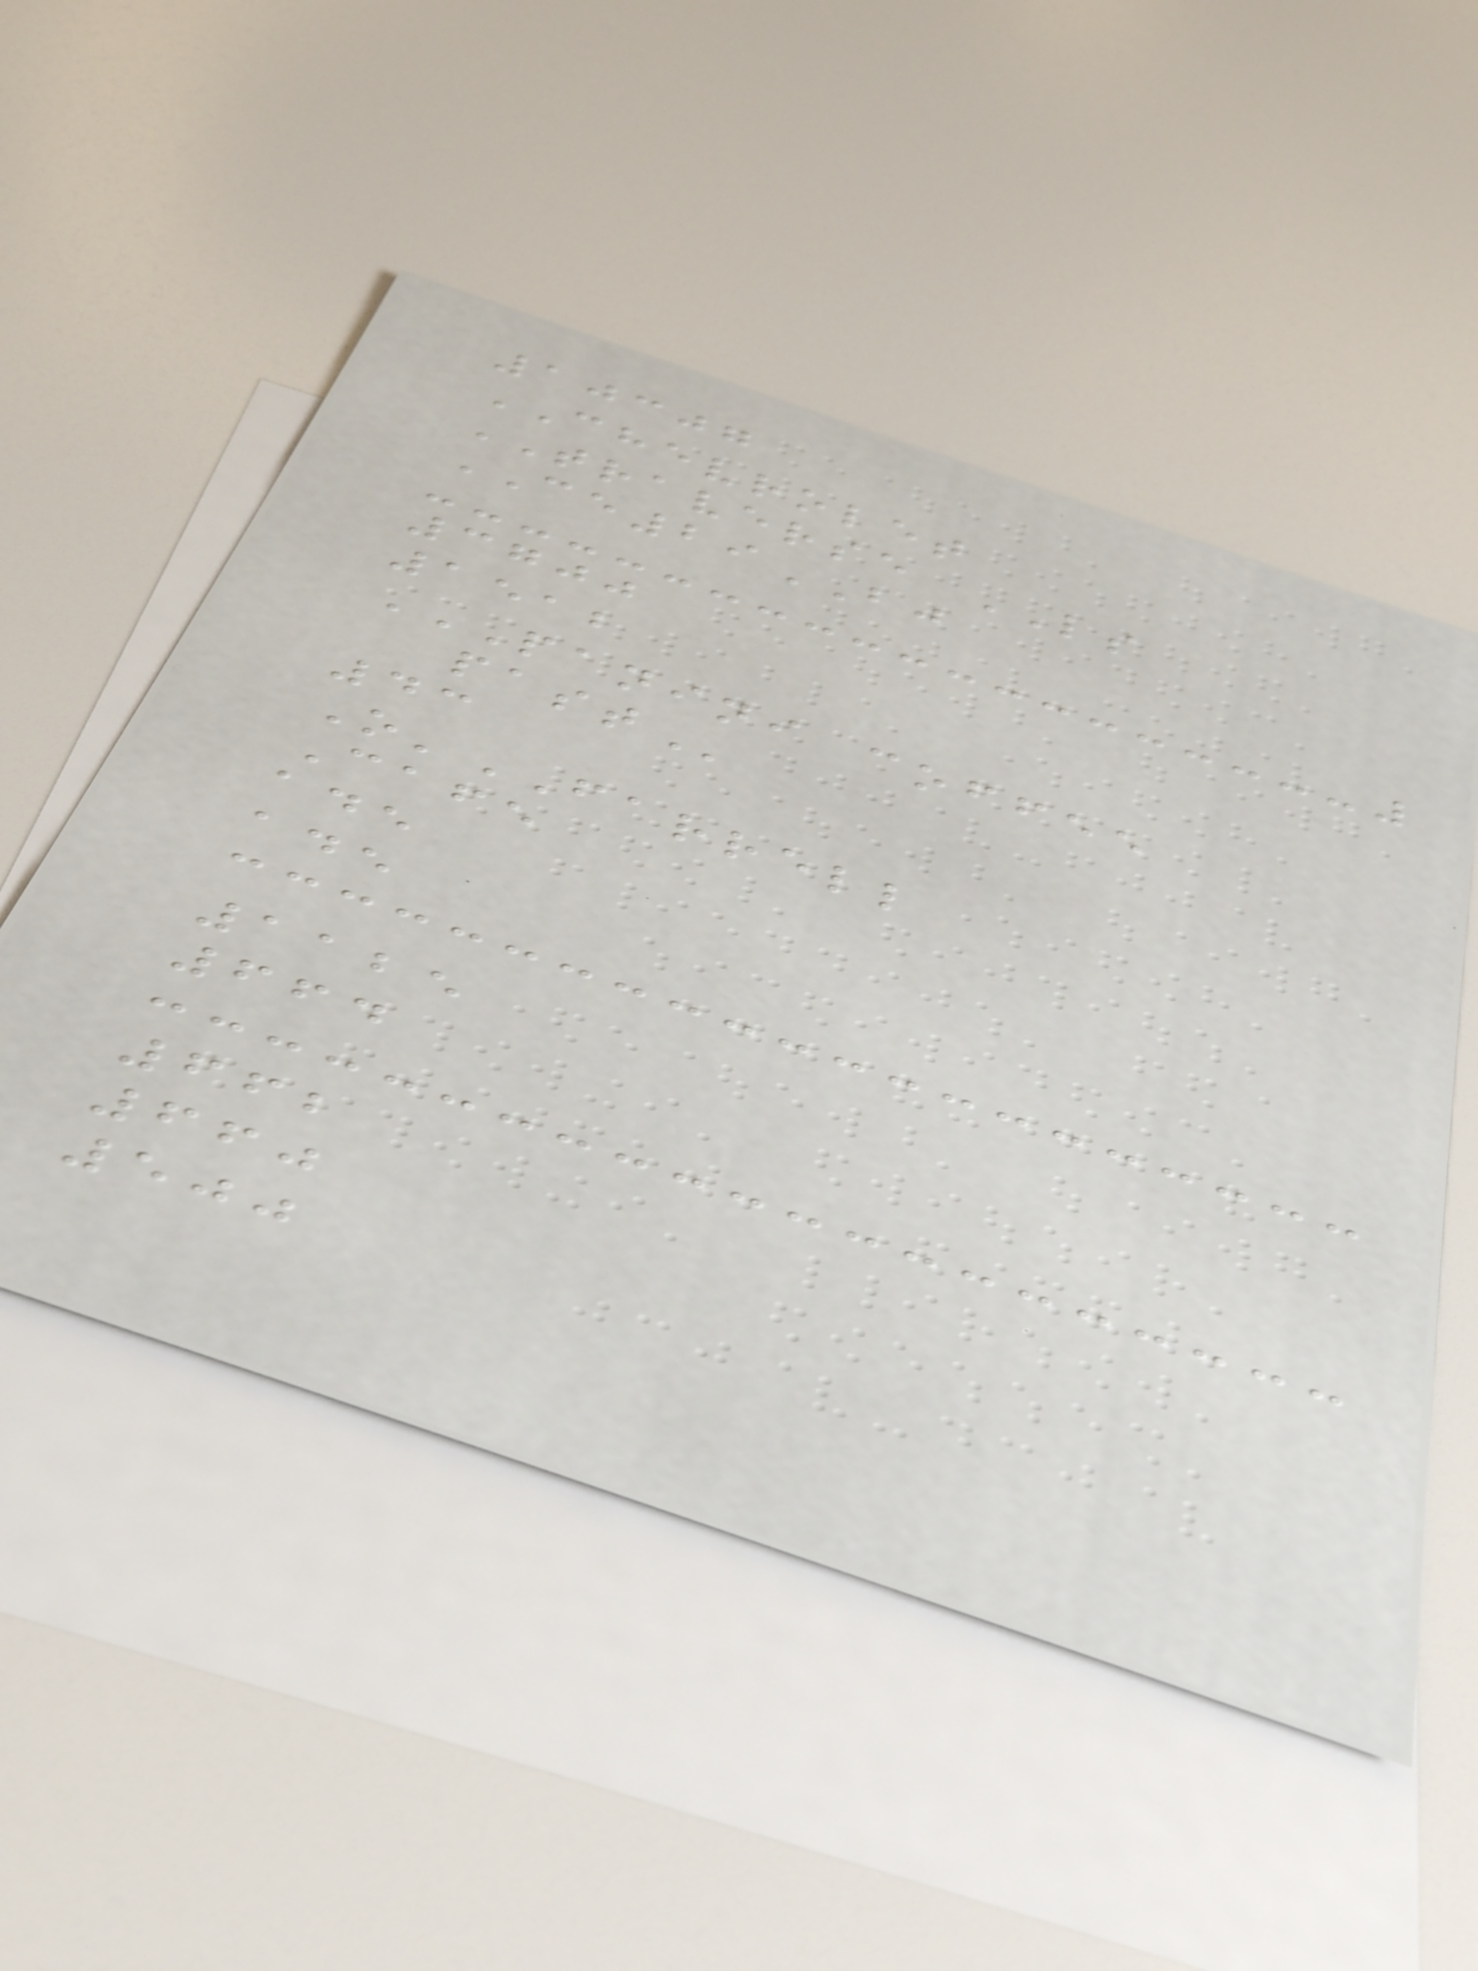10307
CHEVROLET
TRAVERSE LS
CE29BJ
3700
1512
PANINI COFFEE
PAST
43
O'FARRELL
Cafe
ade
ade
1125
664
662
660
500
